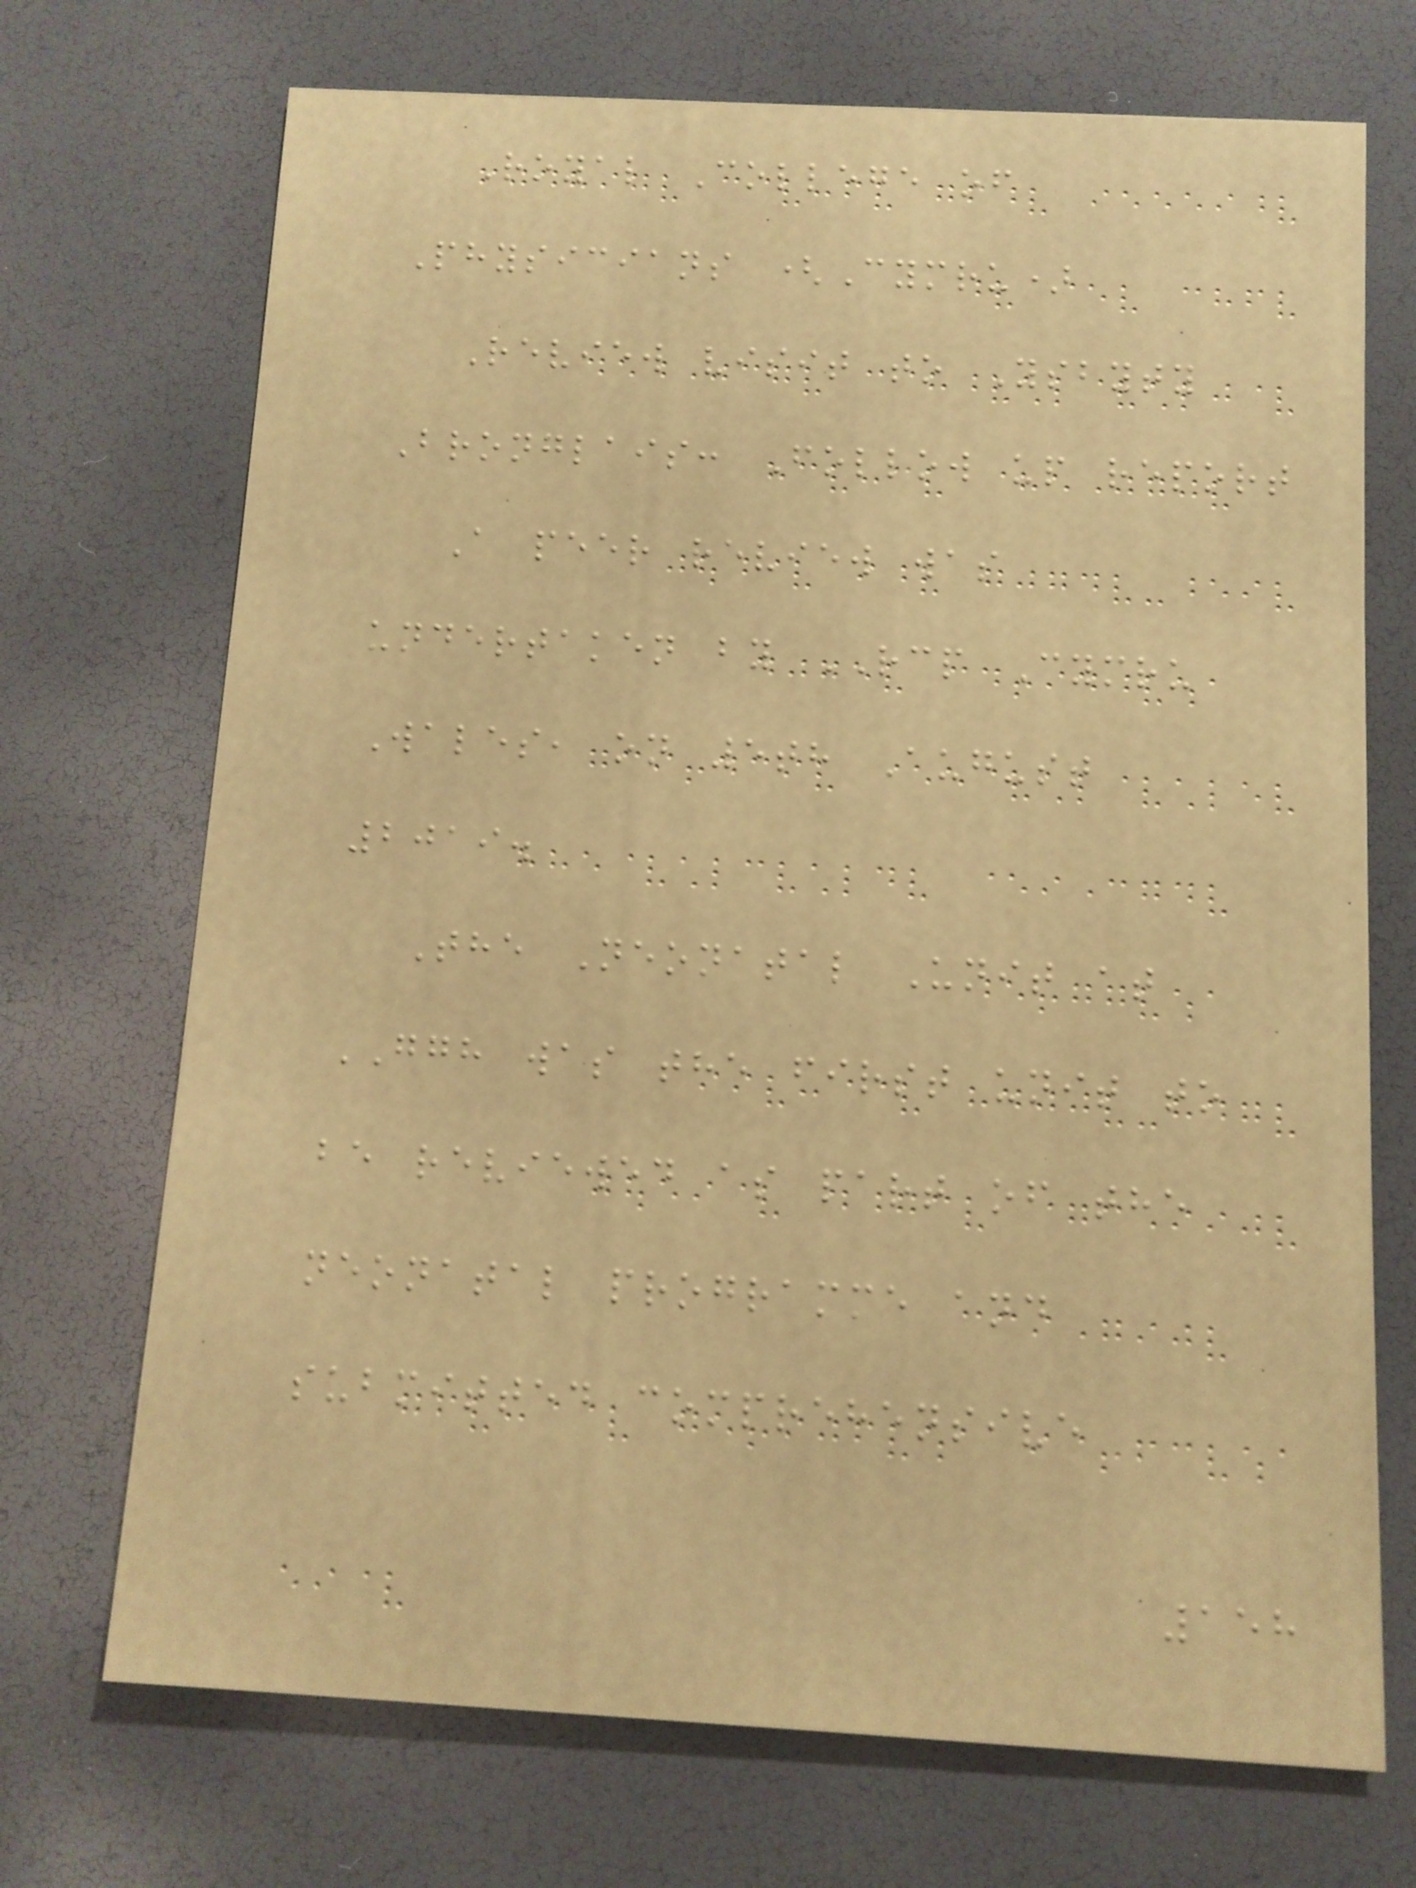Royal College of
Physicians (Cymru)
Review visit to Ysbyty
Bronglais: Follow up report
A peer review was
undertaken by RCP Cymru
Wales, on 5th August
2019.
The Neonatal Unit at
GGH was the first unit to
be reviewed as part of the
neonatal programme and
submitted comprehensive
158
